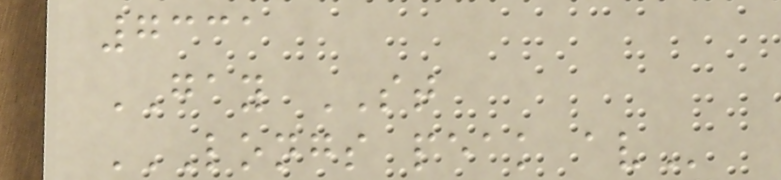7331
GAY ST
LONGS PEAK AV
